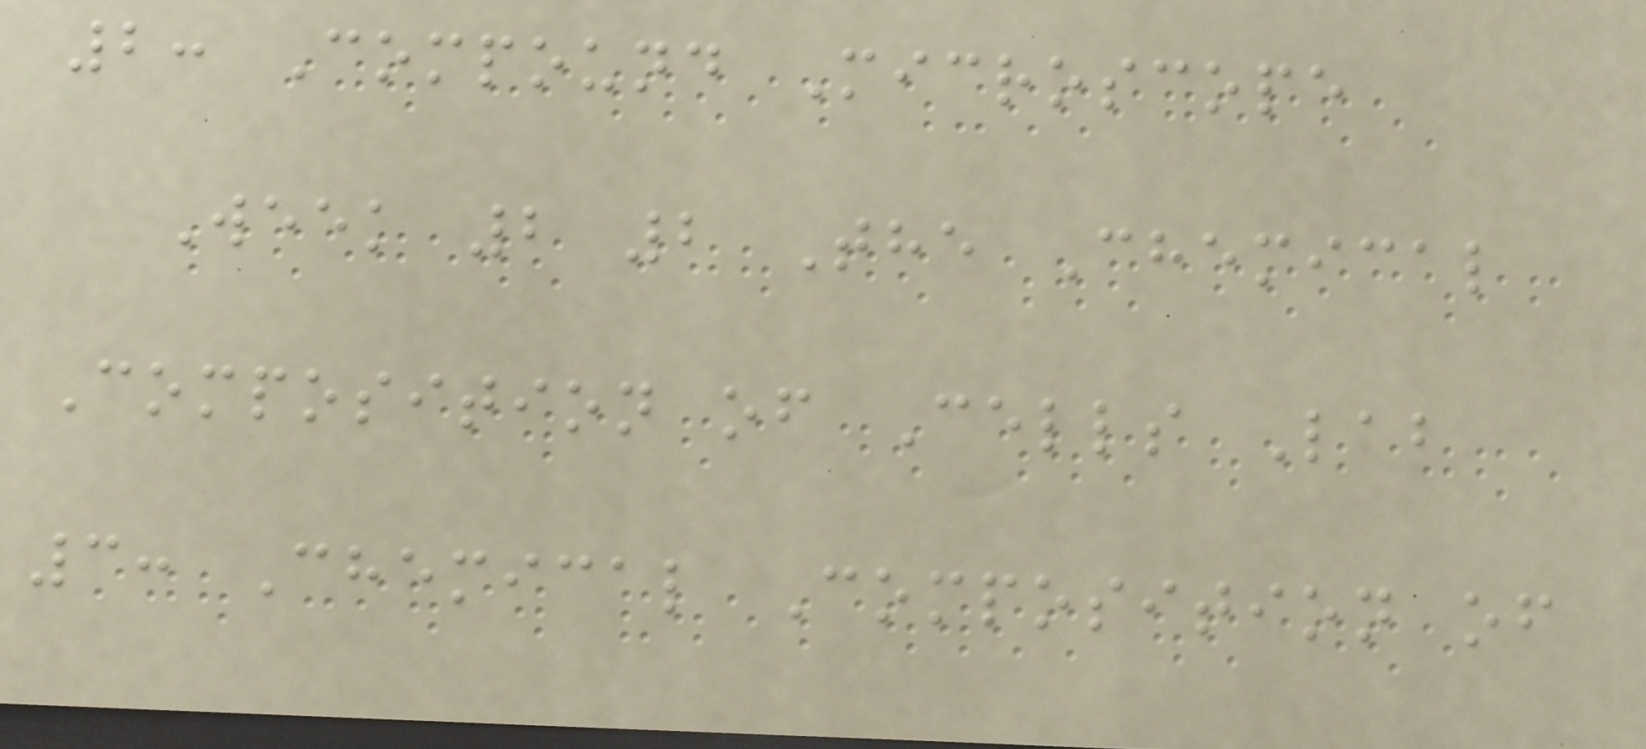2: Compound Microscope
Week 2 2 The Chemical
Composition of Cells Lab
3: Chemical Composition of
